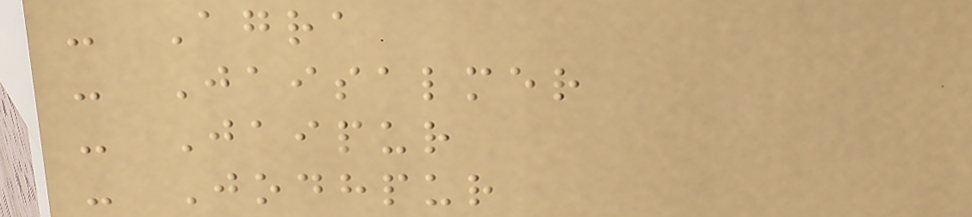- Agra
- Jaisalmer
- Jaipur
- Jodhpur
